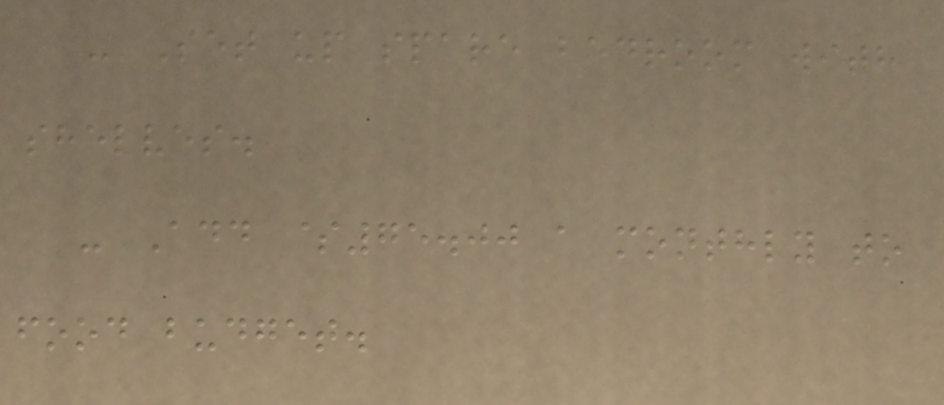- Set up spare bedroom with
shelves.
- Add $75.00 a monthly to
food budget.
